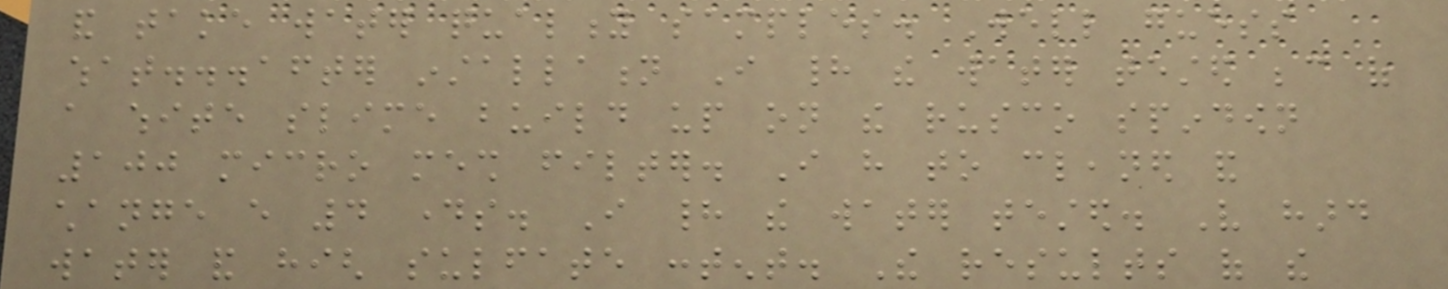and take water quality samples. Well guess
what...after installation I had the water tested because of
a white slime build up on the rusco spindown
100 micro mesh filter. I have to cleaned and
change every 4 days. I had the water tested. Very hard
water and high sulfate content. The results of the
